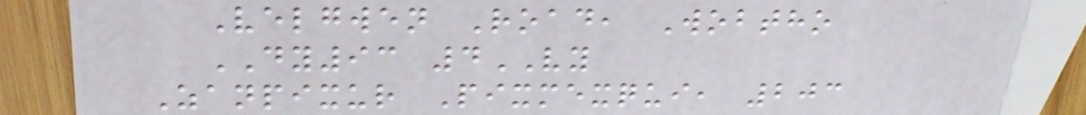Velgwen Road, Wobtho
DY93 4VY
Zanpixur Pixmexqui, 203
